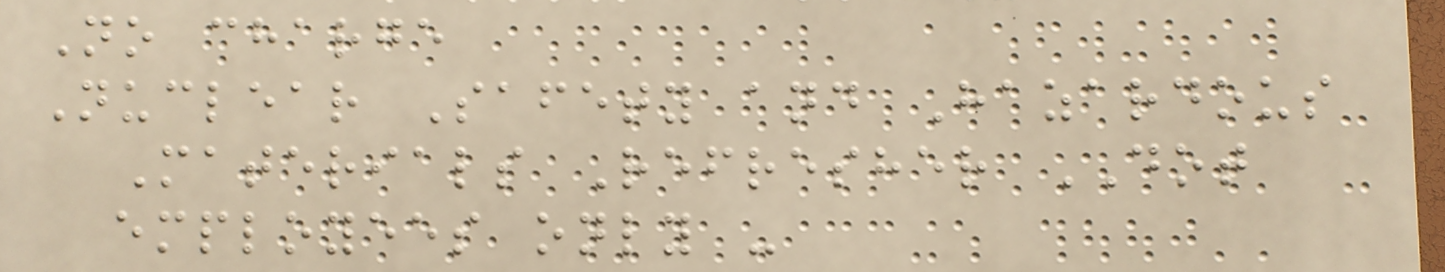No charge
Nuclear Safety and Hazardous
Materials Refresher DOT
employees only -
